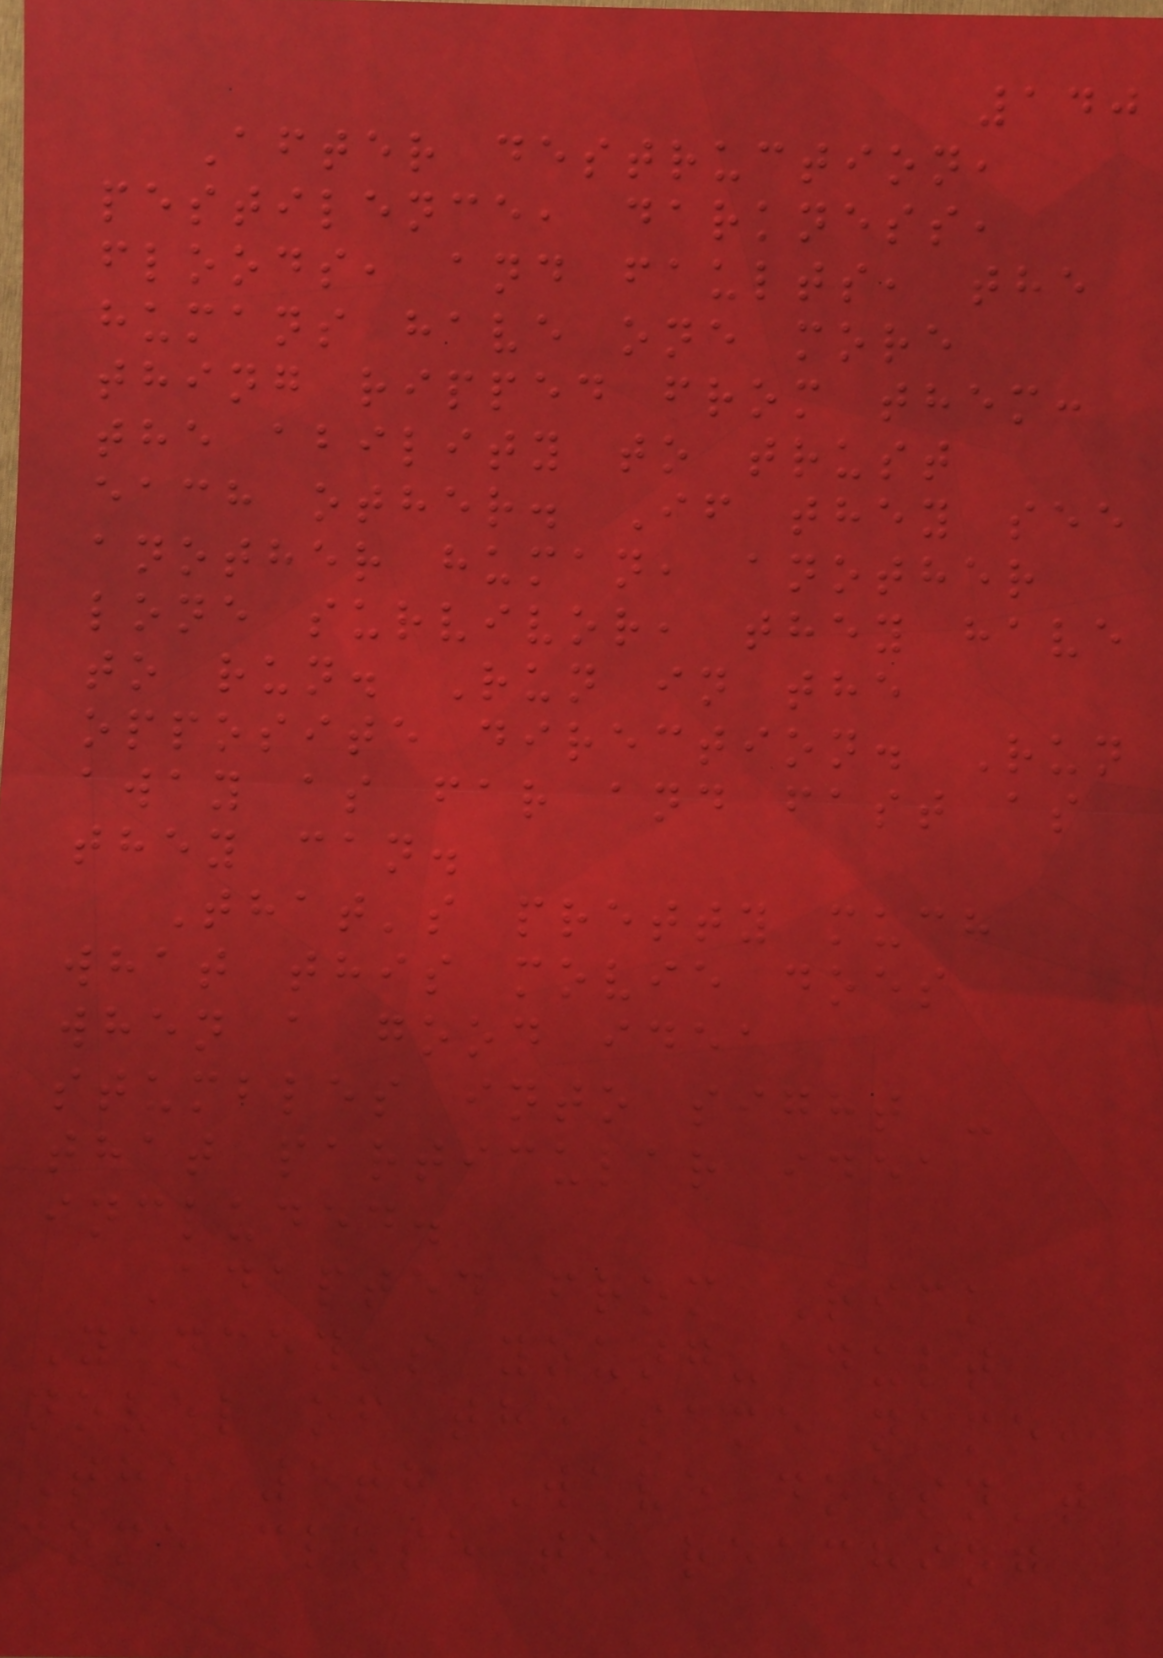140
After destruction,
pestilence, darkness,
floods, and faults, the
humans have one more
thing ripped from them:
the ability to trust
each other. If they see
another human, another
lone survivor, they have
to run. Run in the
opposite direction. Run
away as far and fast as
they can.
That's pretty much
what this movie does
when a good idea
stumbles into sight -
that particular idea
included.
Adapted from Rick
Yancey's young-adult
novel of the same name,
The 5th Wave doesn't
come close to reaching
